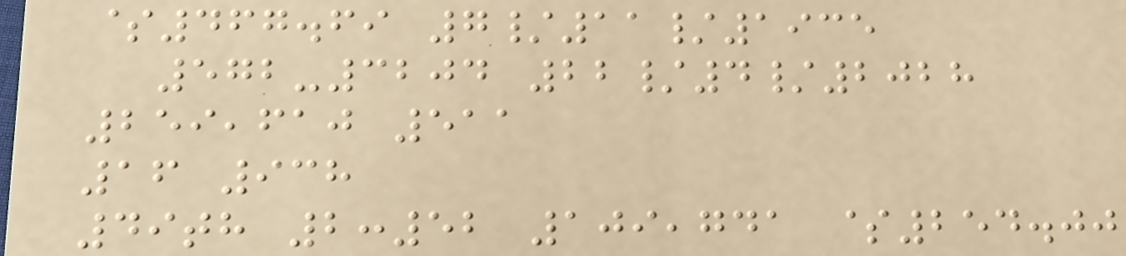$467.69 7/11/1935
572-3204 22/4/2028
259,610 511
16 938
49th 2:52 109,741 $254.00
